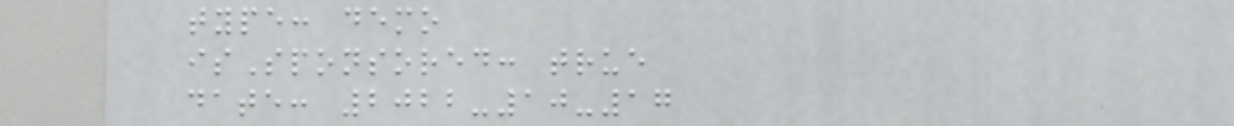type: demo
isSponsored: true
date: 2022-10-17
